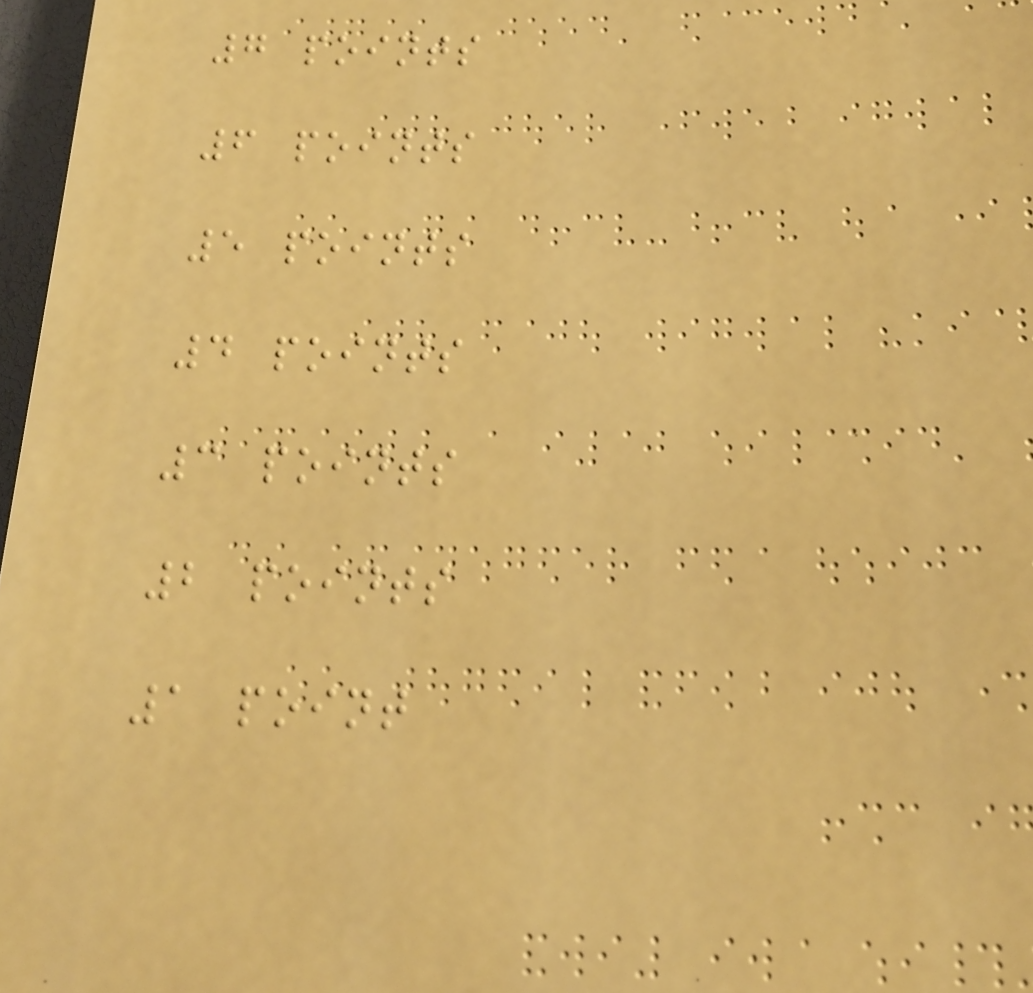7 points
6 points
5 points
4 points
3 points
2 points
1 point
